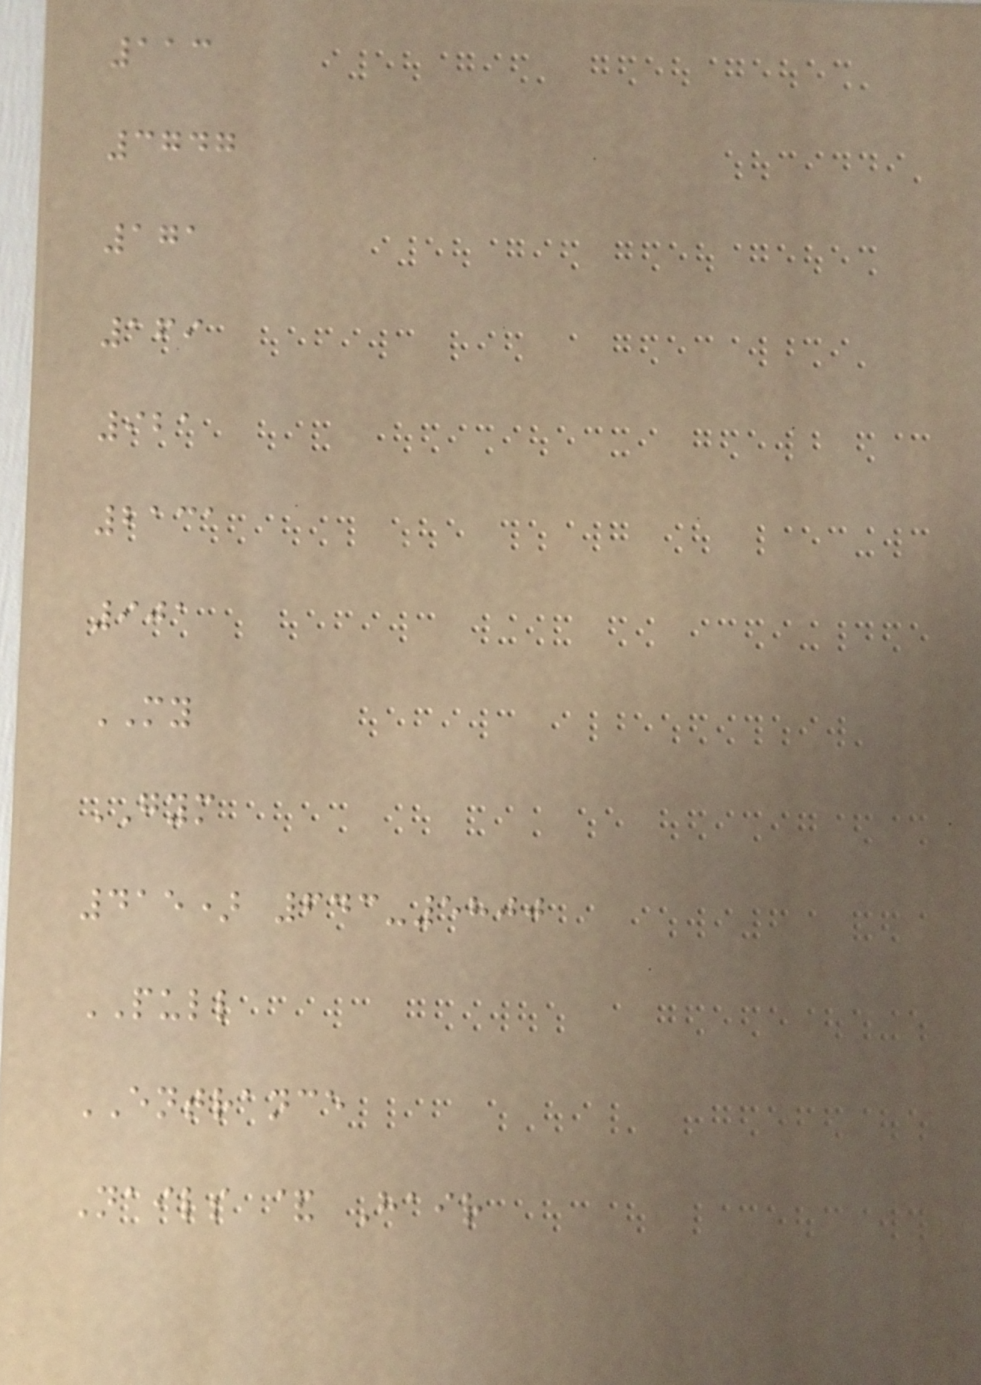113
3747
171
169
921
2131
901
MY
GYM
415) 643-5800
PULL
ENTRANCE
Nails & Hair
